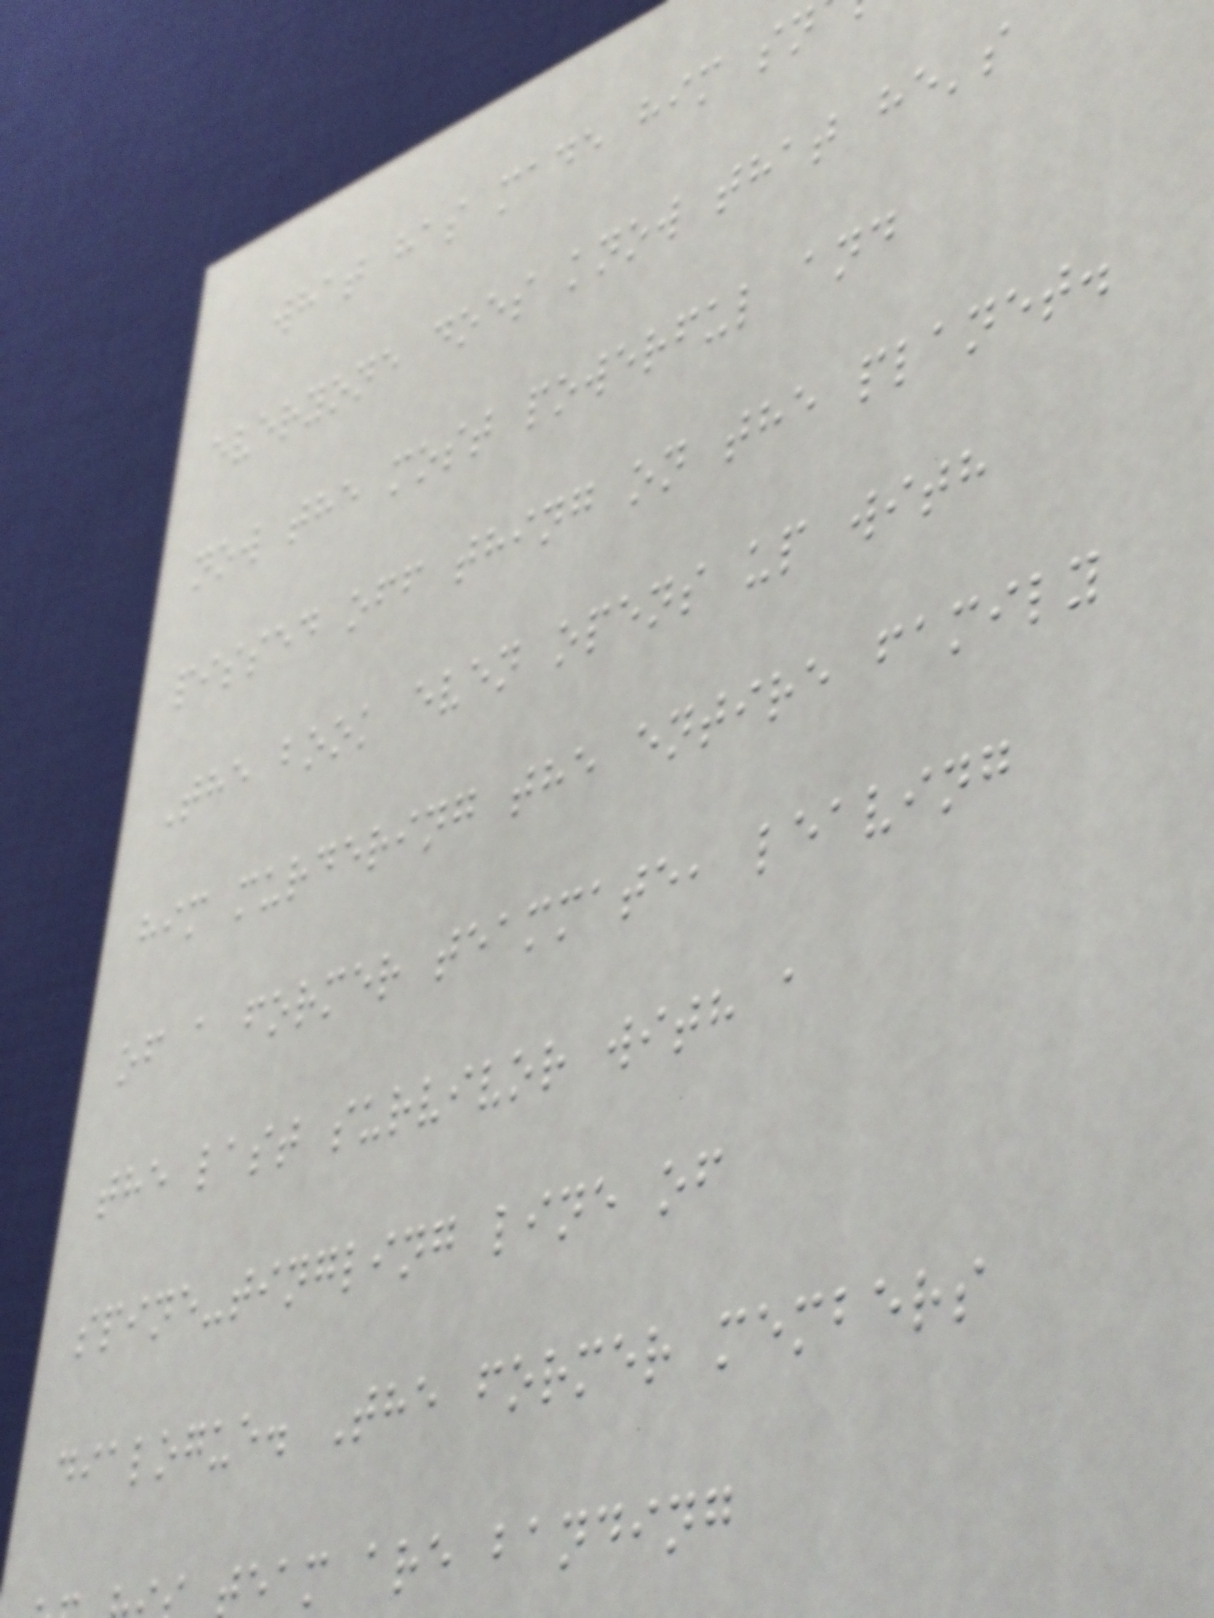what has made him sn
everyone does know that he's
now the most powerful and
pissed off thing on the planet.
The book even opens up with
him murdering the entire family
of a former teammate, leaving
the last survivor with a
spine-tingling line of
dialogue. The former members
eam are banding
